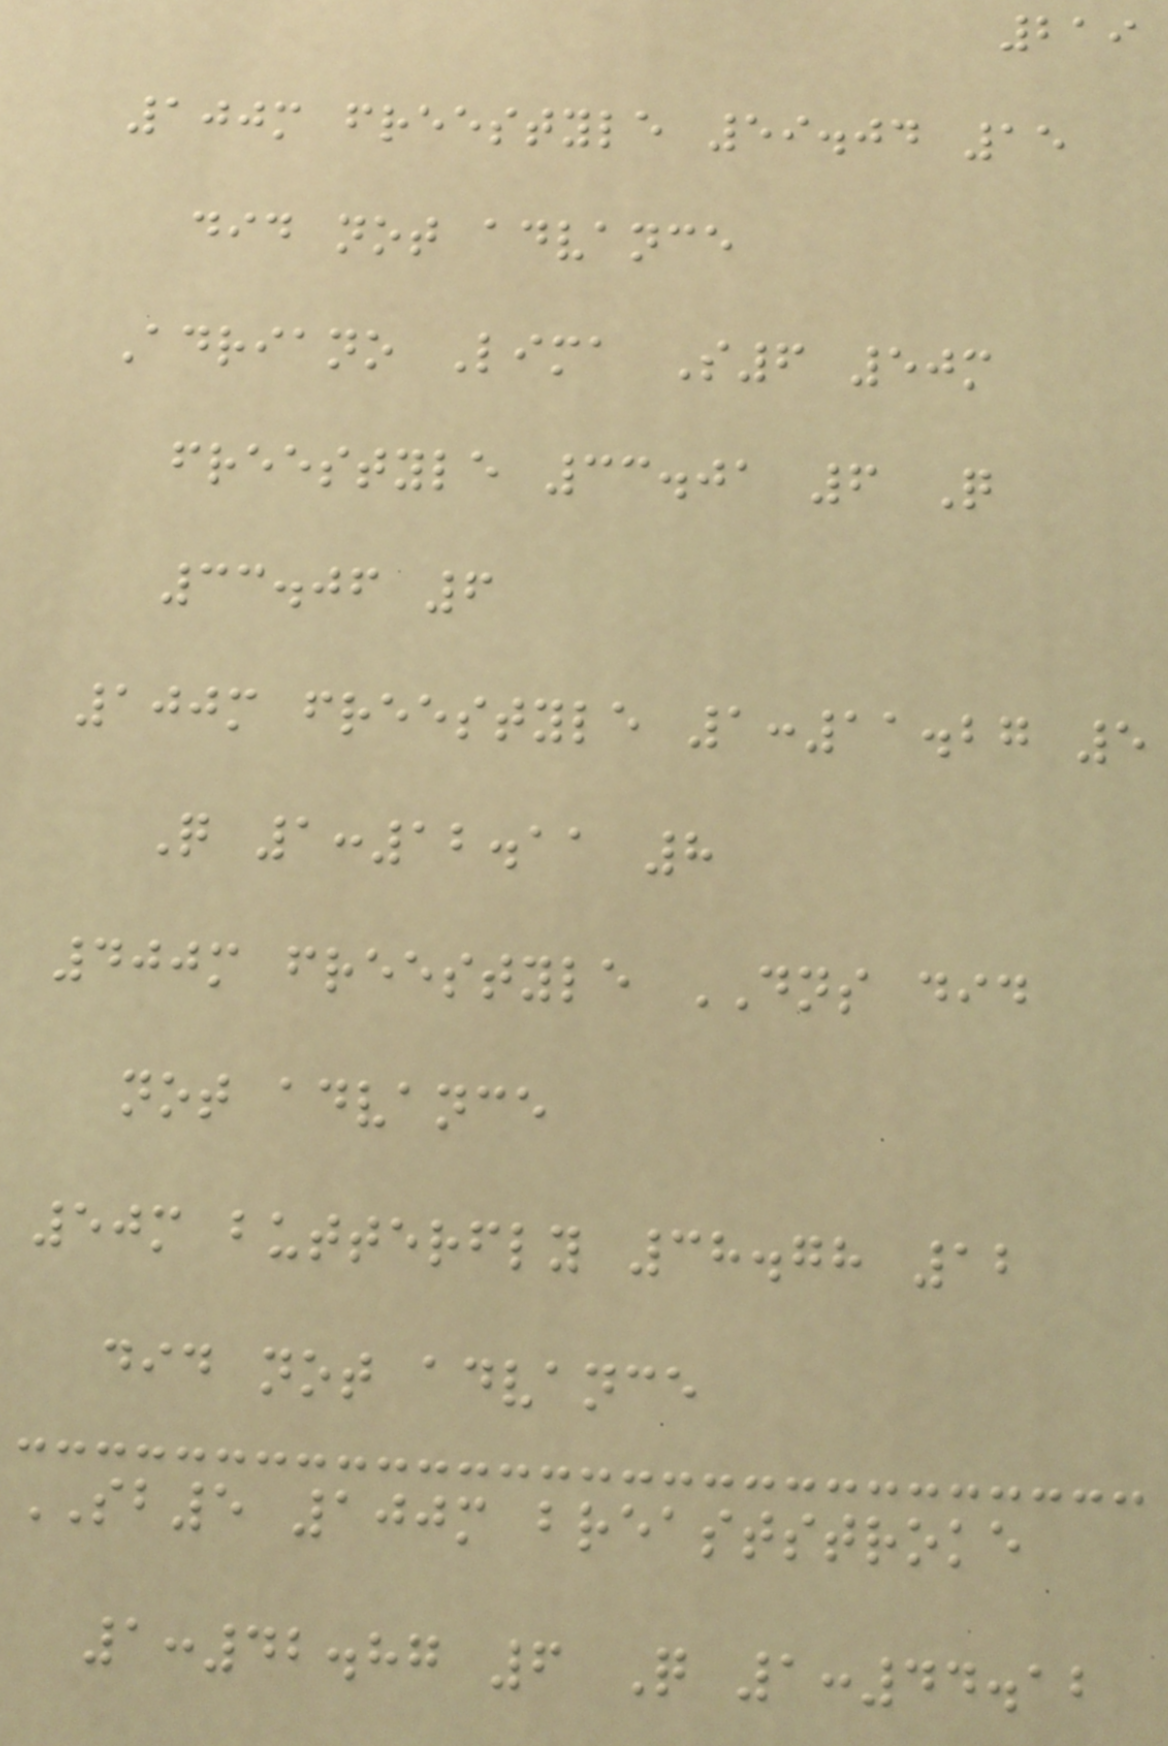219
100m freestyle 59.04 15
did not advance
Adriano Lima S6 50m
freestyle 33.01 6 Q
33.06 6
100m freestyle 1:11.27 5
Q 1:12.11 8
400m freestyle DNS did
not advance
50m butterfly 38.78 12
did not advance
SB5 100m breaststroke
1:42.87 6 Q 1:44.12
